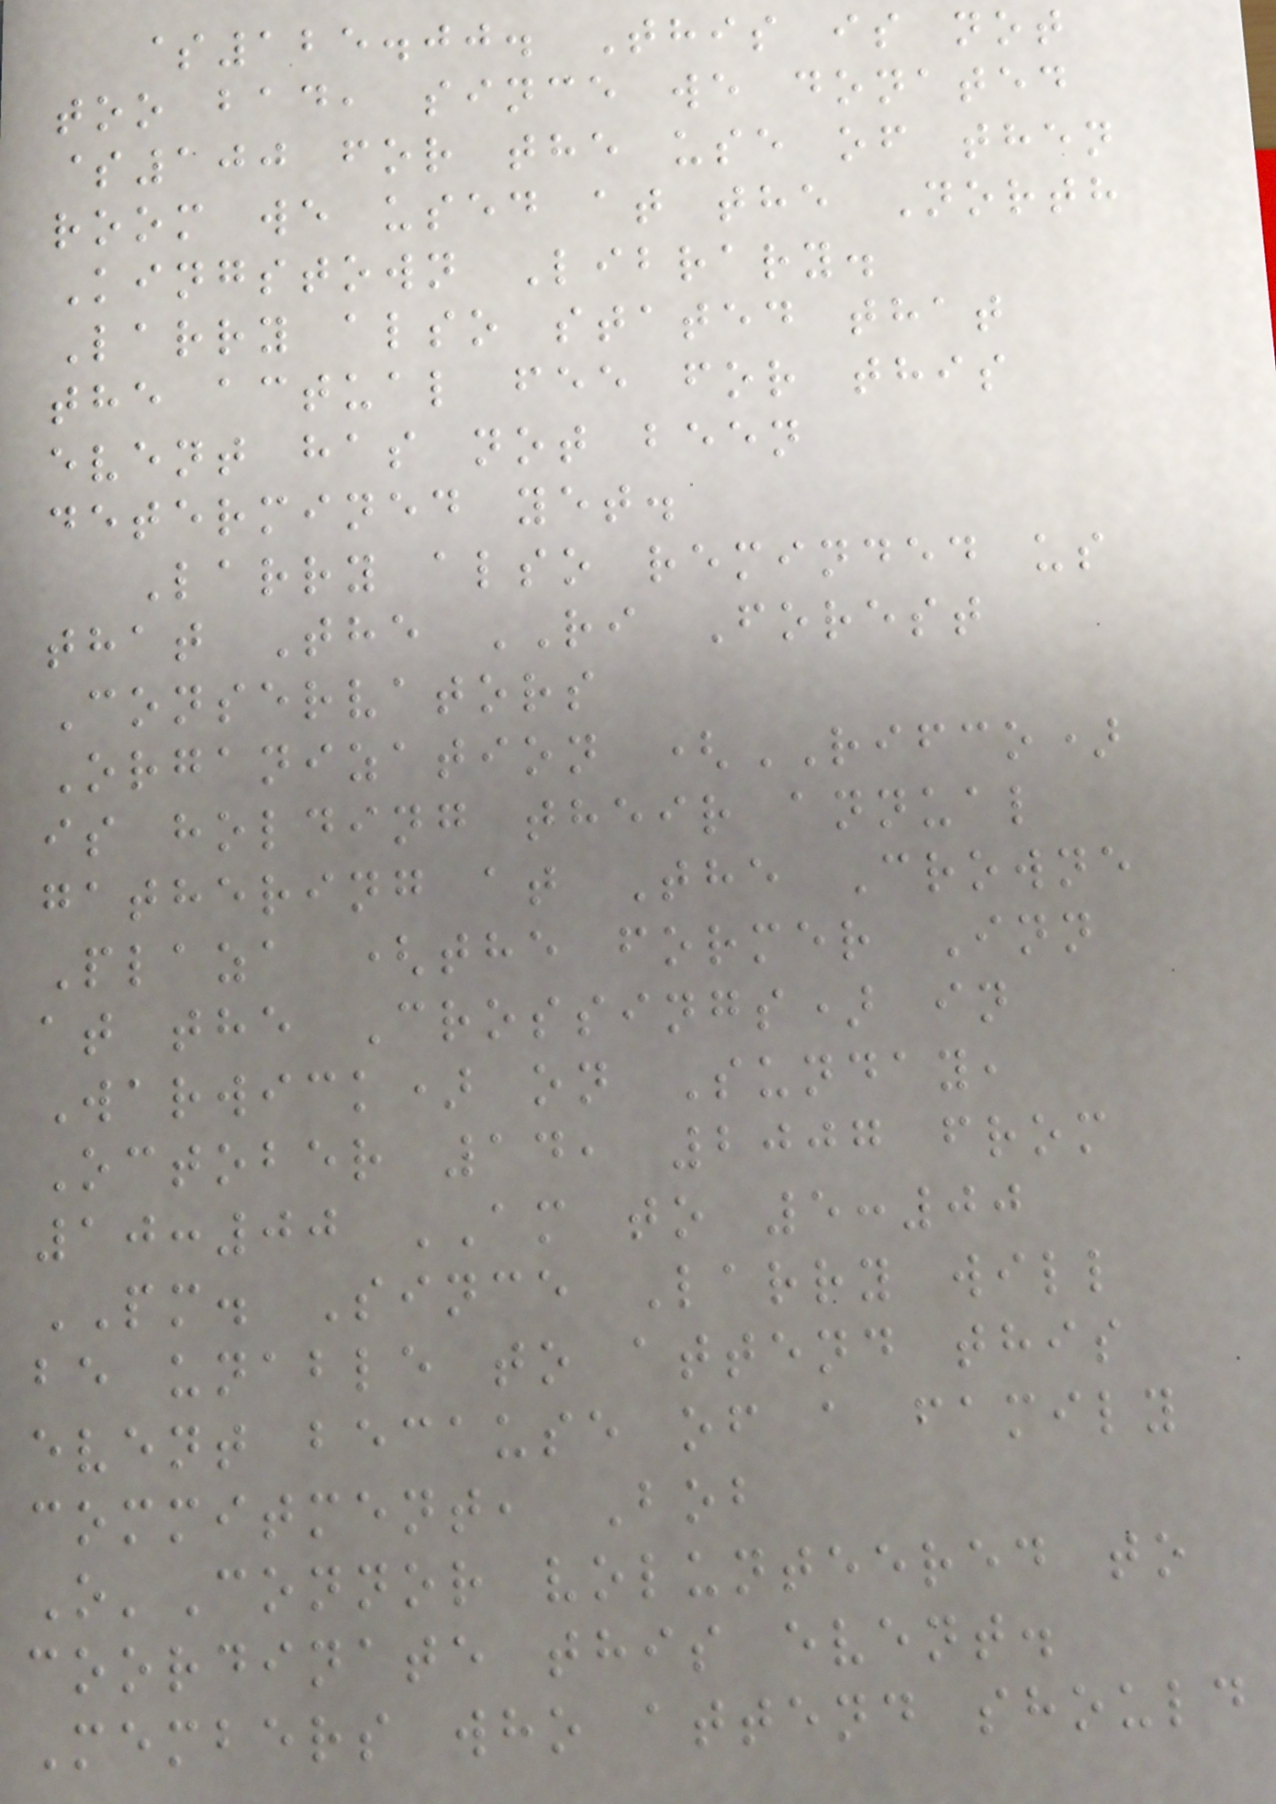$125.00. This is not
too bad, since we donated
$100 for the use of then
room we used at the North
Kingstown Library.
Larry also stated that
the actual fee for this
event has not been
determined yet.
Larry also reminded us
that The RI Forest
Conservators
Organization (RIFCO)
is holding their annual
gathering at The Crowne
Plaza (the former Inn
at the Crossings) in
Warwick) on Sunday,
October 14, 2007 from
10:00 AM to 5:00
PM. Since Larry will
be unable to attend this
event because of a family
commitment, Bob
O'Connor volunteered to
coordinate this event.
Members who attend should
